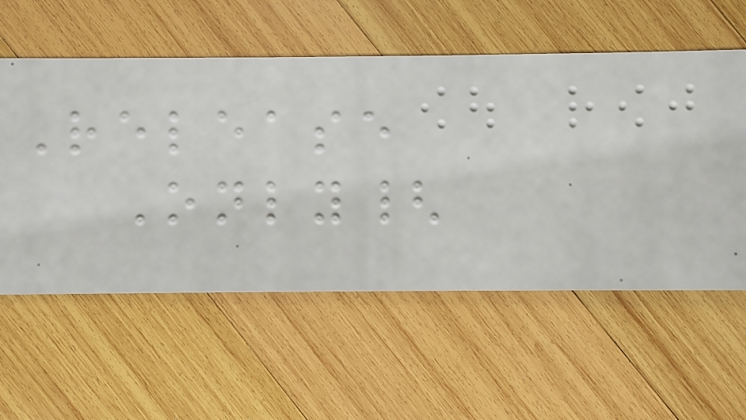Release
Only{
